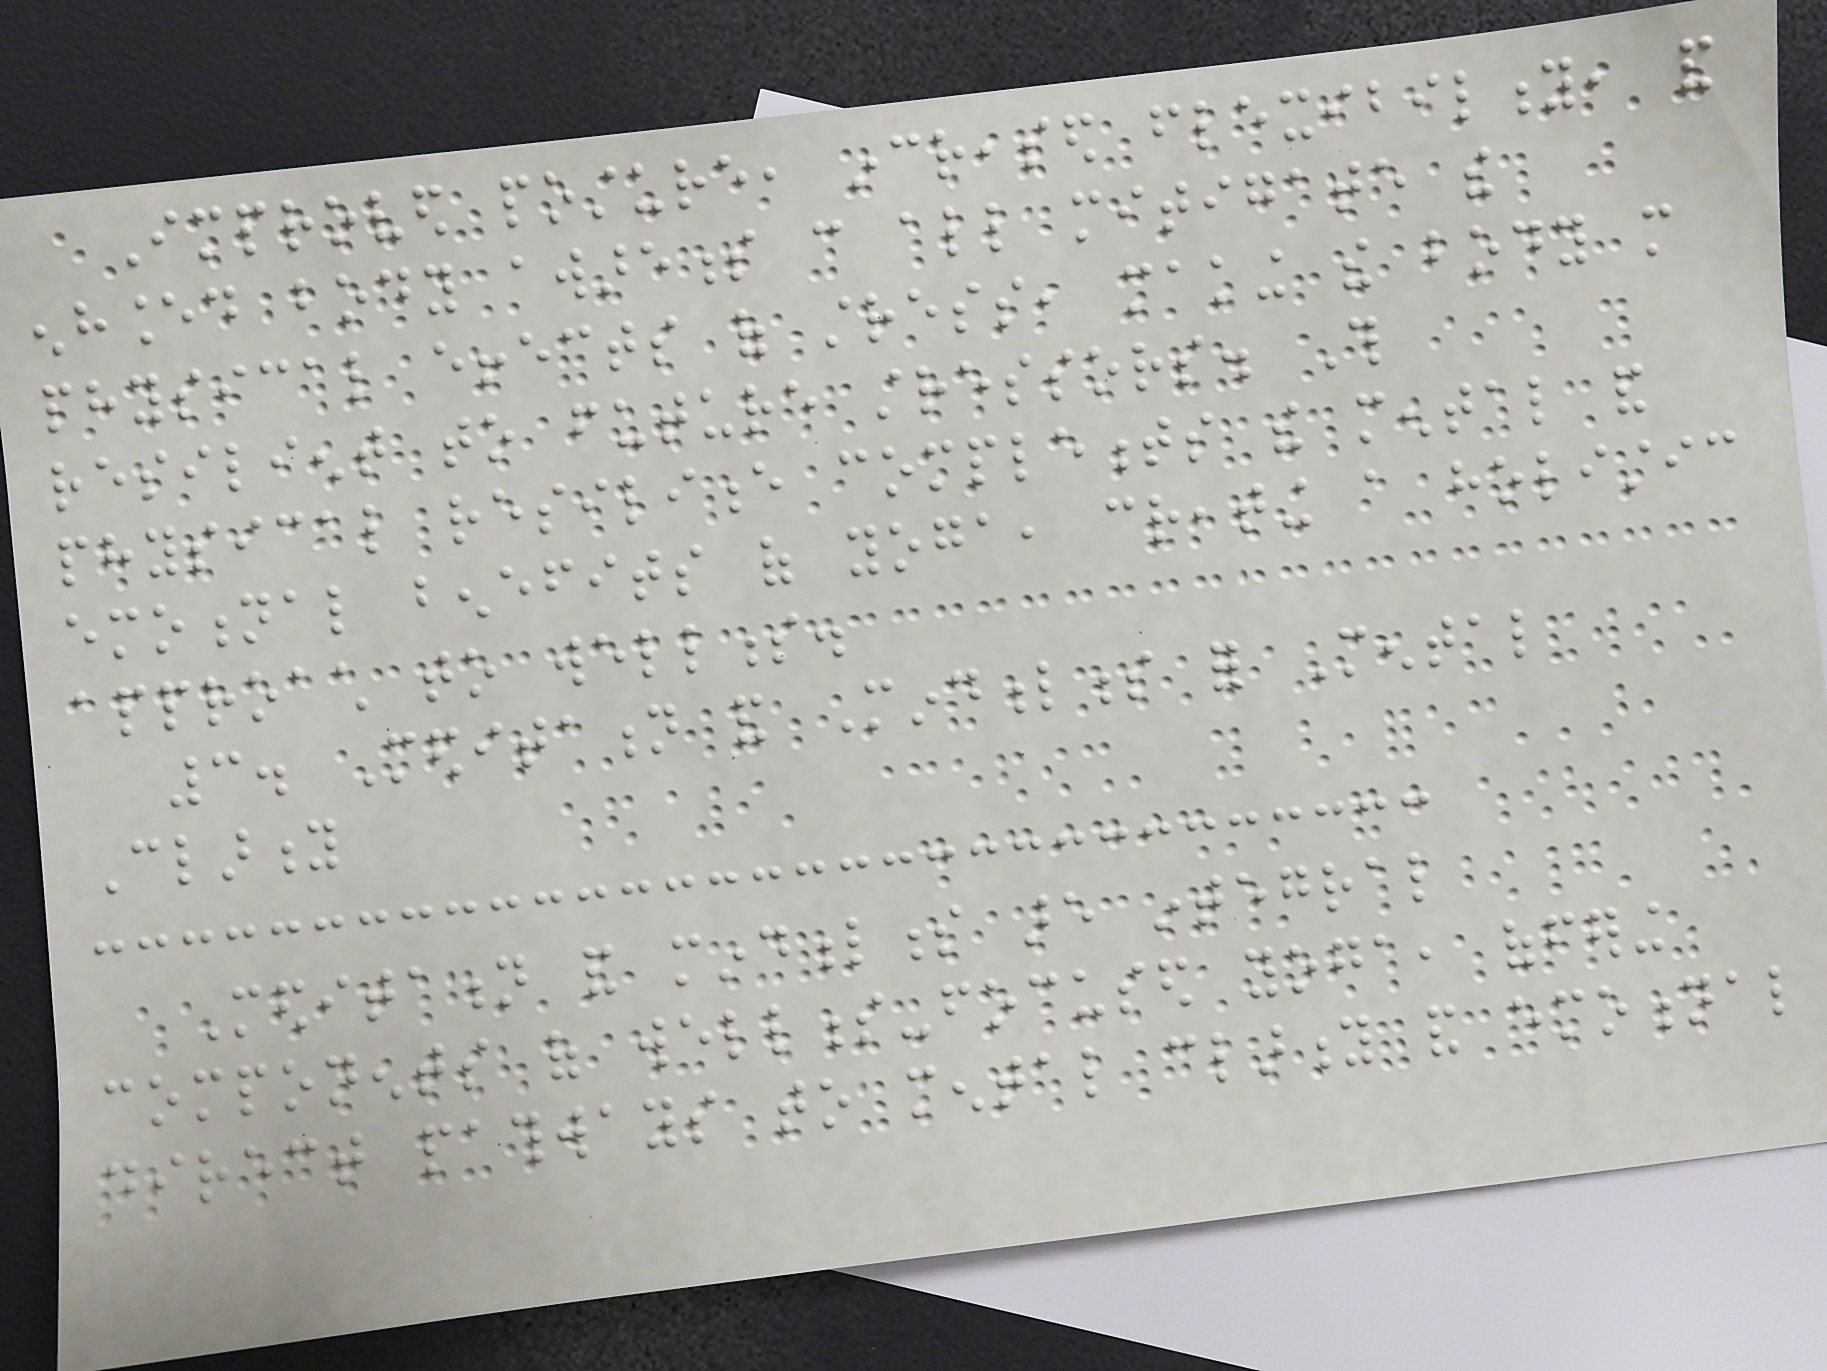Improved posture, increased flexibility, and
enhanced body awareness can all mitigate the
physical effects of stress, making the body more
resilient to future stressors. This
physical resilience complements the mental and
emotional benefits of yoga, creating a holistic
approach to wellness.
3. Meditation and Mindfulness for Mental
Clarity
Meditation and mindfulness are integral
components of wellness-focused yoga, offering
direct pathways to mental clarity and emotional
